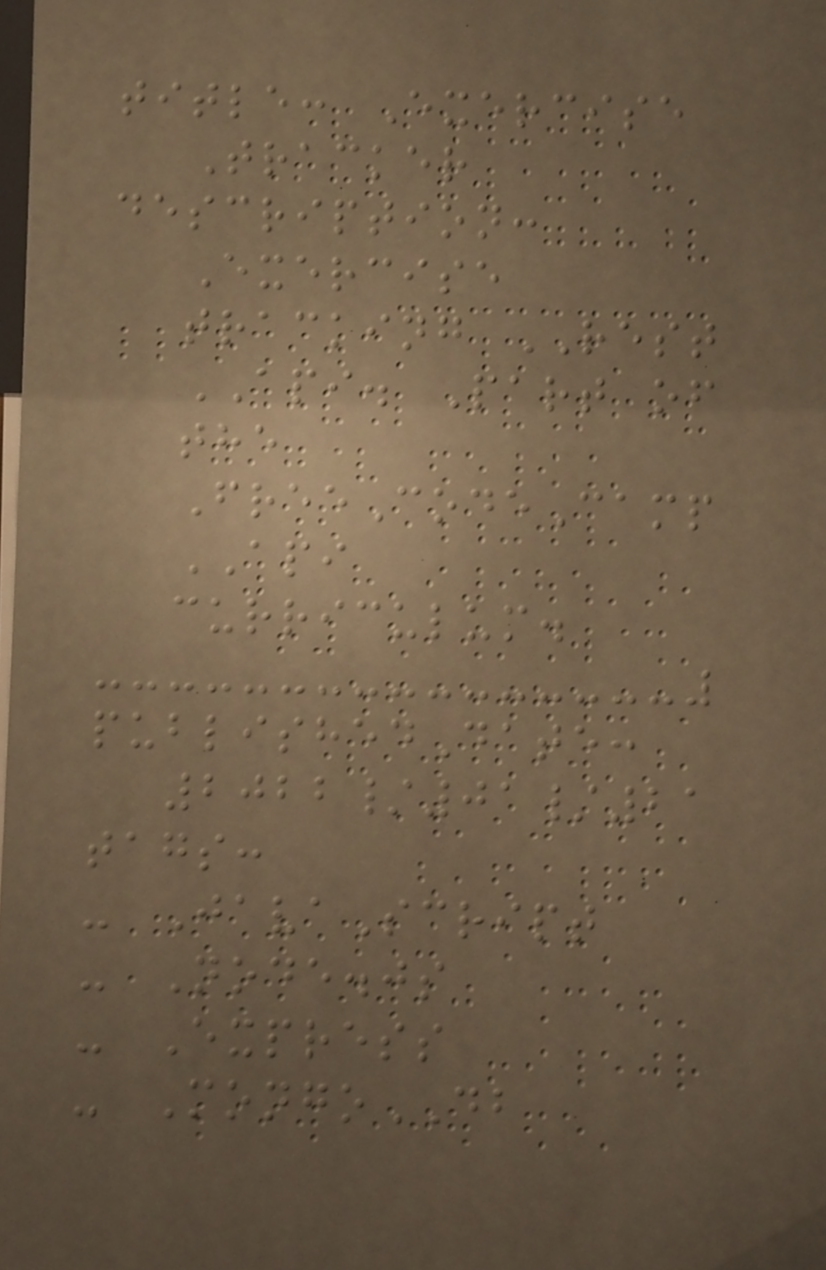title: Exercise
Tracker
description:
Exercise
tracking REST
API. Part of
the
FreeCodeCamp
API
curriculum.
publishedDate:
2022/01/21
tags:
- JavaScript
- Node.js
- Express
- MongoDB
